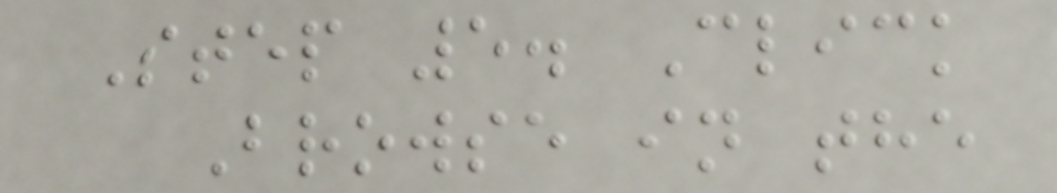Step 5. Click
Browse in the
